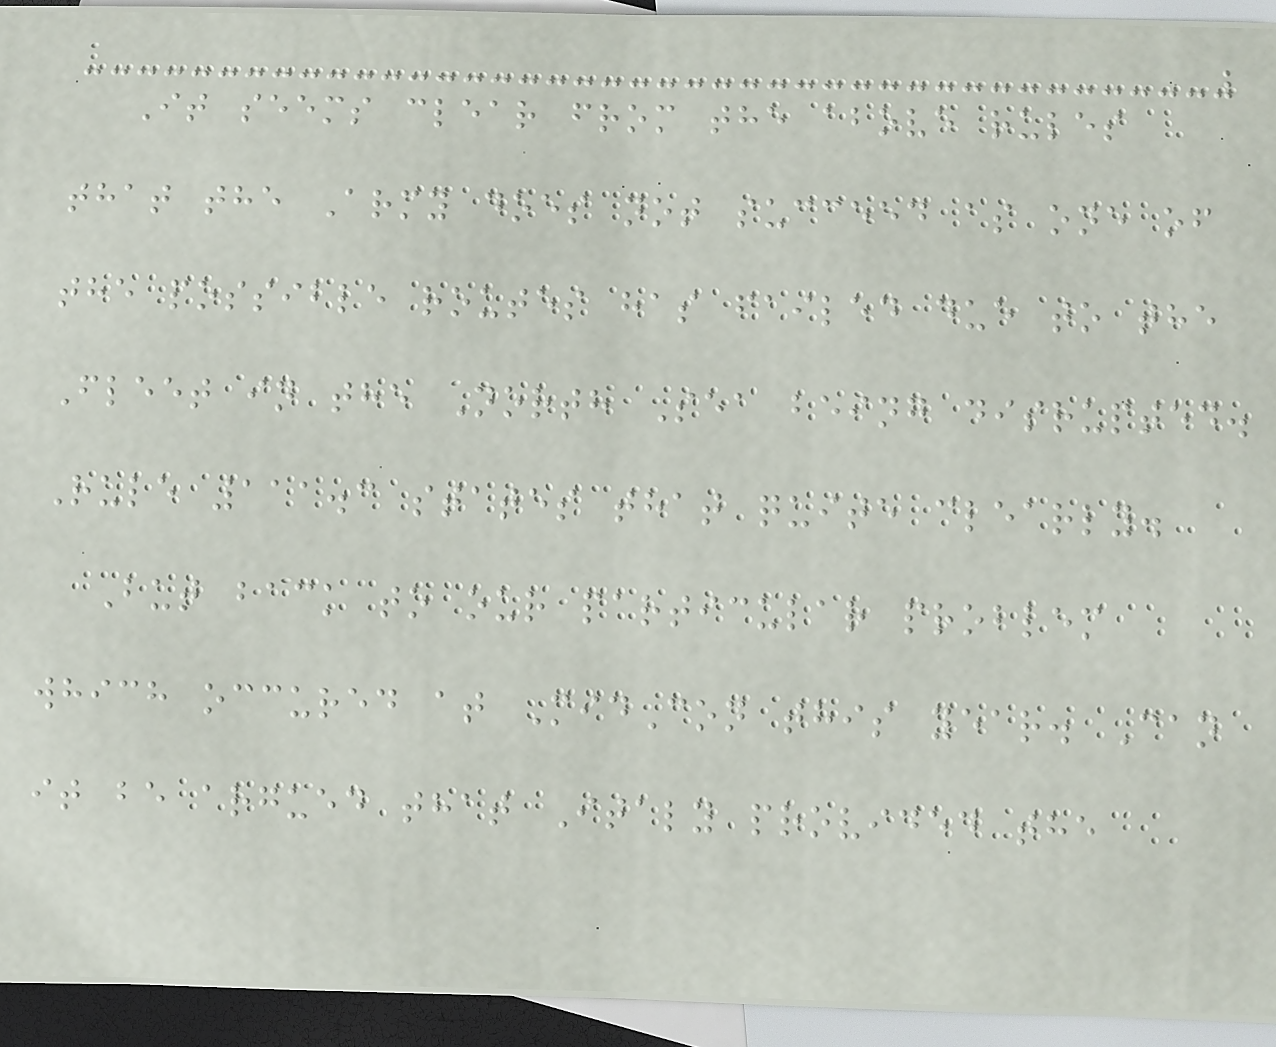It seems clear from the above rules
that the Army does not succeed as one of
the possible routes has failed due to the
Fleet in the North Sea being disrupted.
Rule 111.3 states that quite clearly.
But back to our particular problem
which occured at MidCon this year. Can
it be argued that Italy provided the
